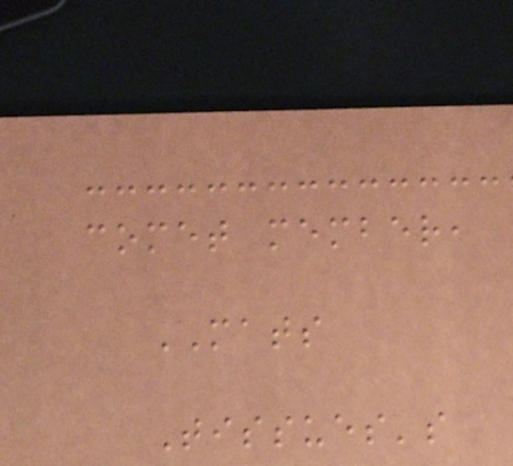comet member,
MATS
Tissues's
